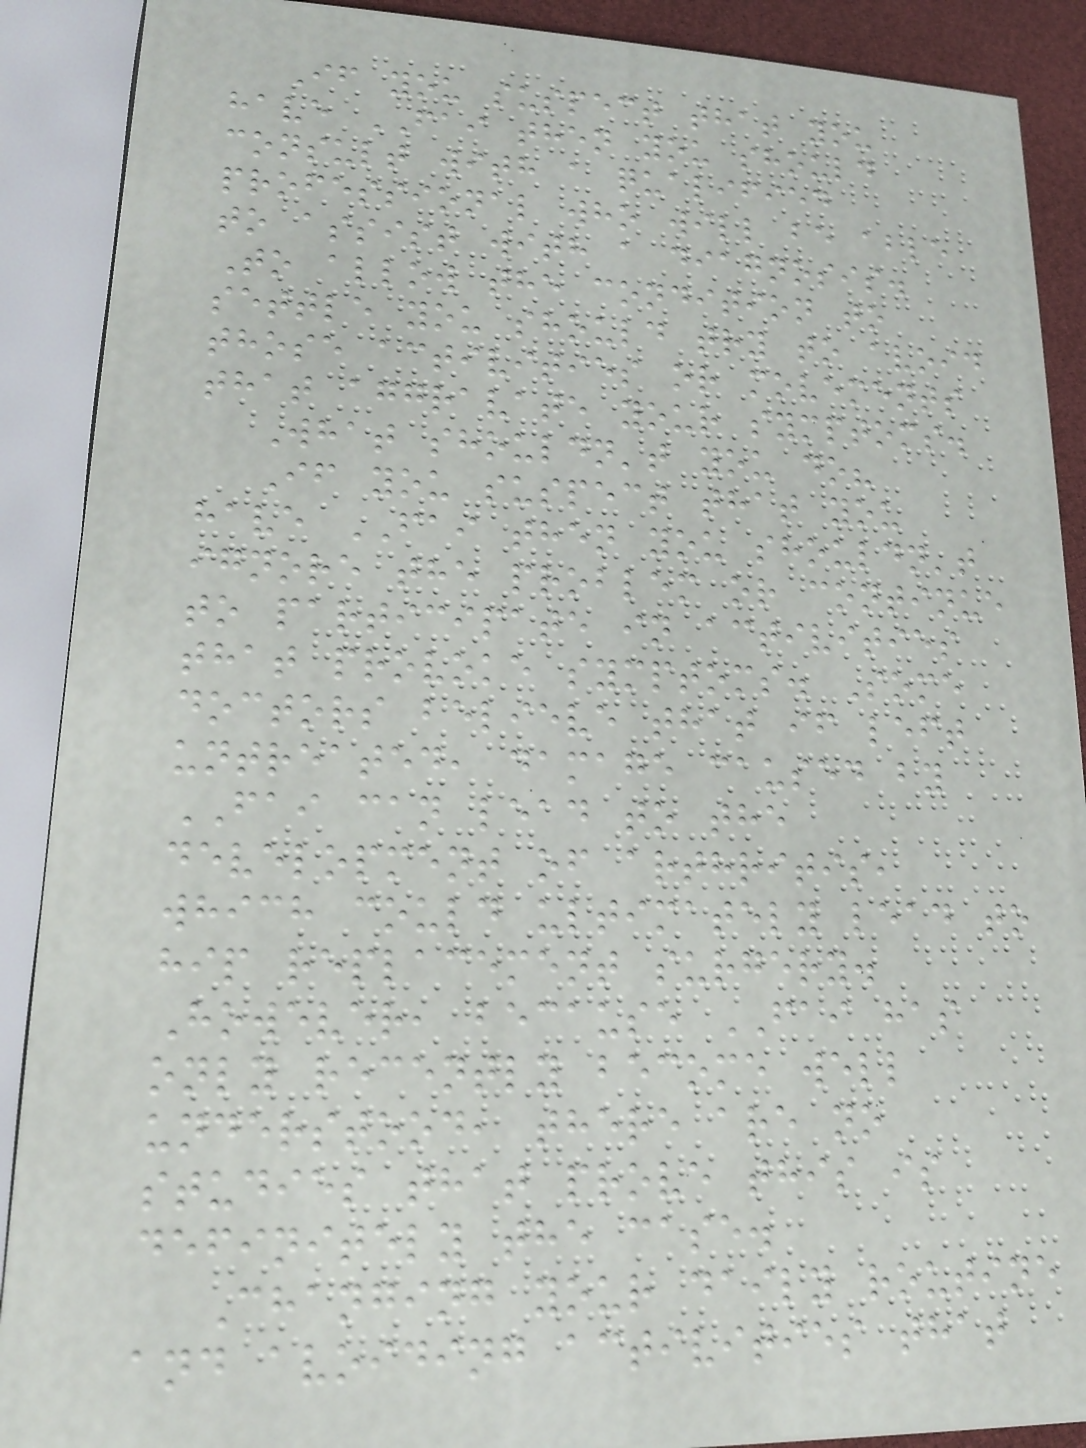If you suspect that you
have FAI then you should
consult with a qualified
professional who will be able
to assist with a diagnosis.
To allow the condition to
settle you should try to avoid
those activities or movements
that aggravate your symptoms.
What shouldn't you do?
If you suspect that you
have FAI then you shouldn't
ignore the problem or continue
to participate in activities
that provoke symptoms. Some
doctors believe that if left
untreated, damage caused by
FAI can lead to the
development of arthritis,
which could ultimately lead to
hip replacement surgery.
However, because FAI has
only recently become well
understood, there are no
studies that prove this is
definitely the case.
Changing your daily routine
and avoiding activities that
